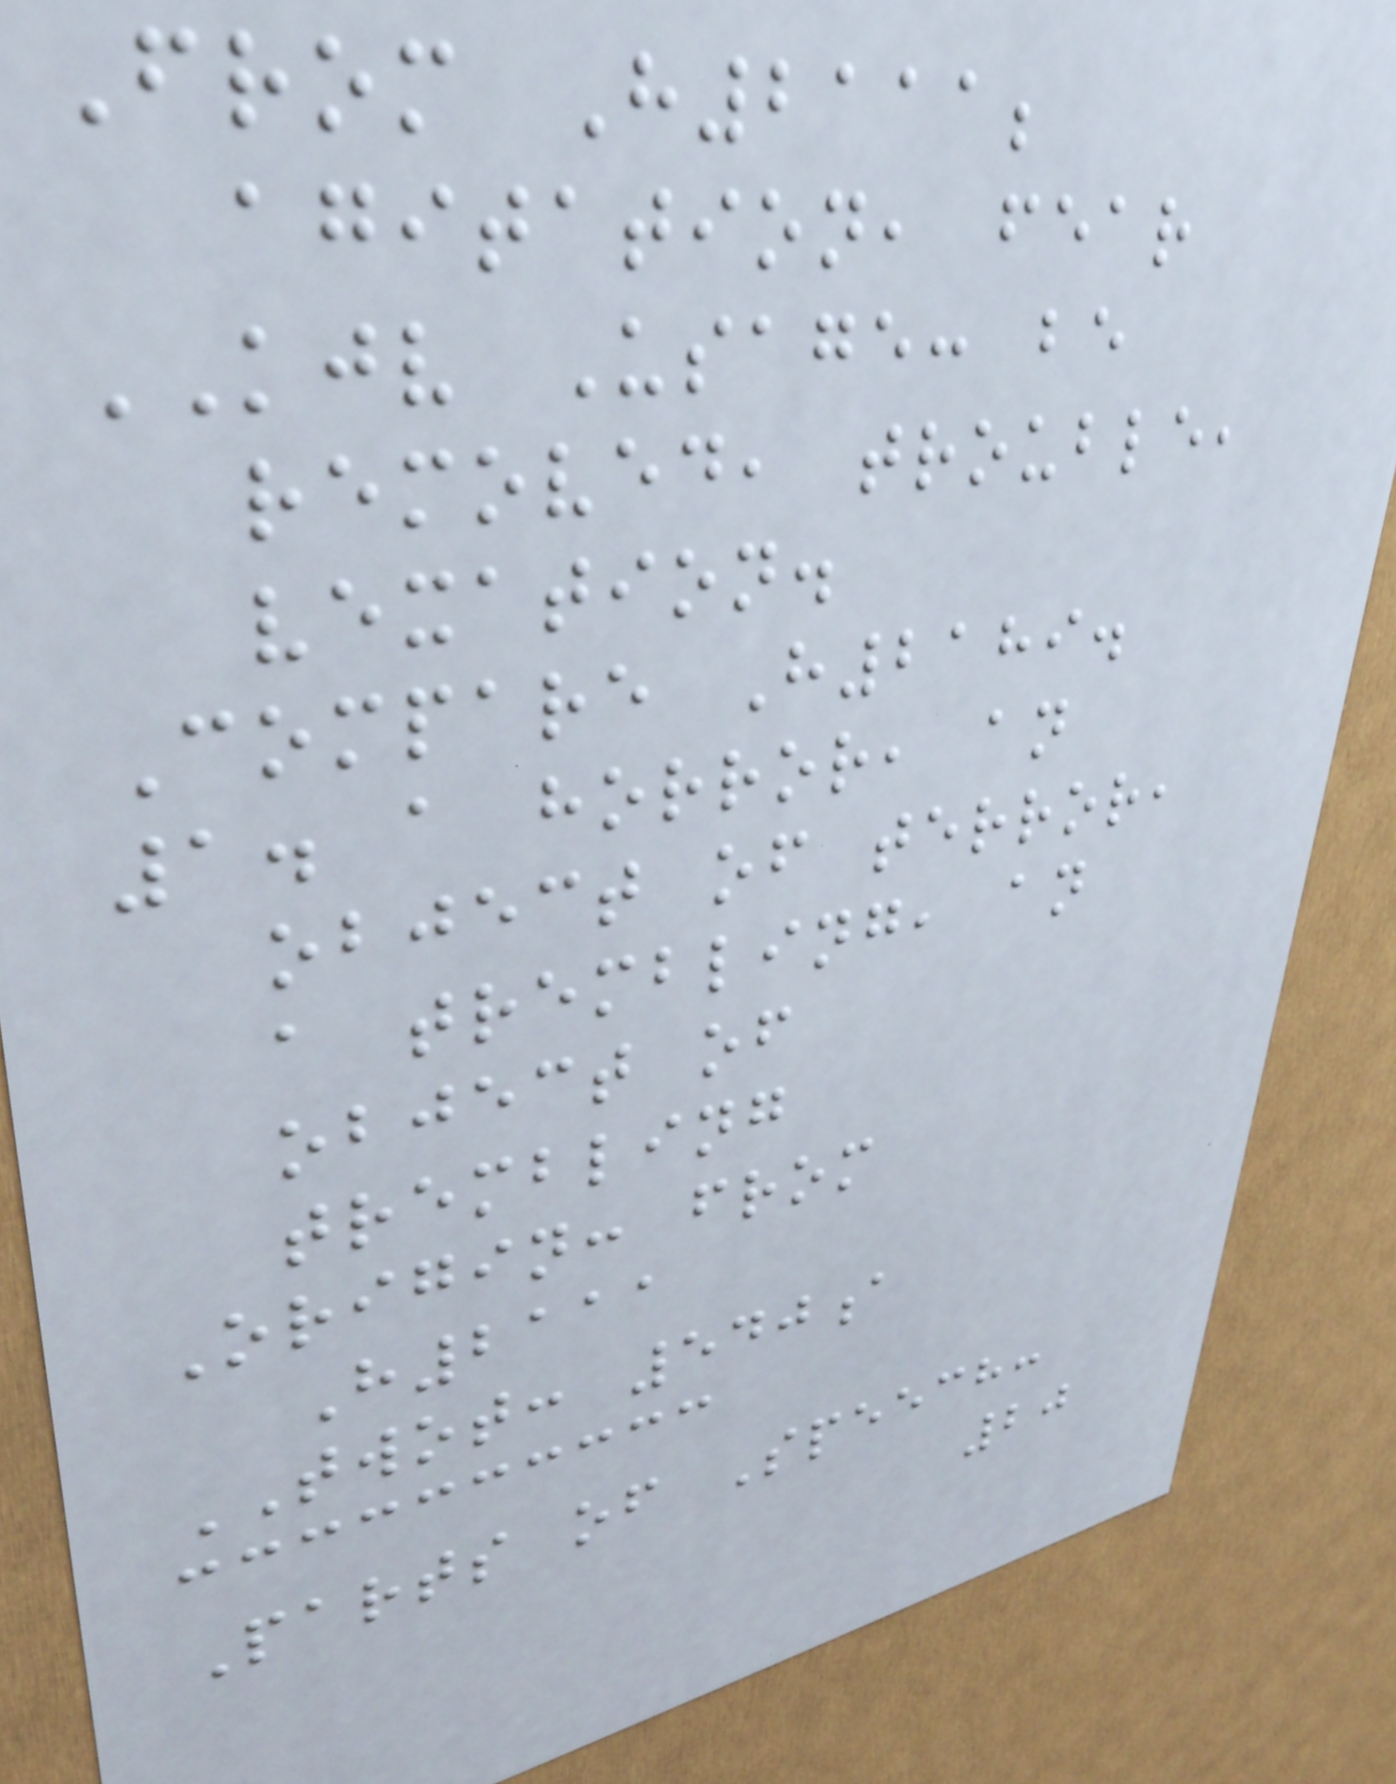From H2111;
agitation, fear
KJV Usage: be
removed, trouble,
vexation.
Compare H2189.
1. a horror, an
object of terror,
a trembling, an
object of
trembling
Origin: from
H2111
TWOT: 540a
Parts of Speech:
20
